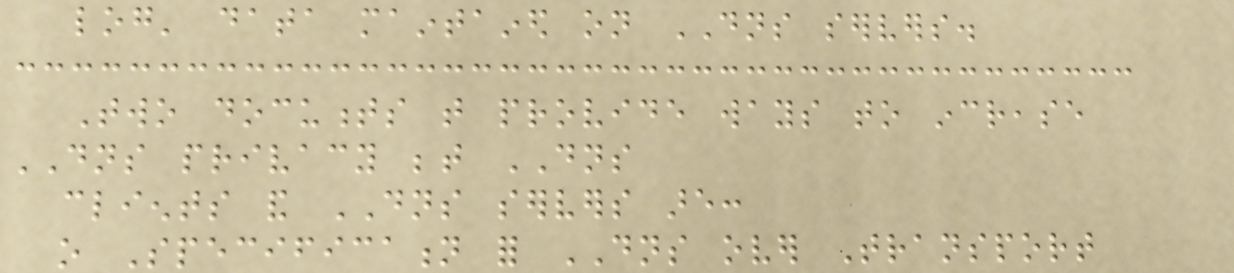log' data maintained on DNS servers.
Two documents that provide ways to increase
DNS privacy between DNS
clients and DNS servers are:
o Specification for DNS over Transport
